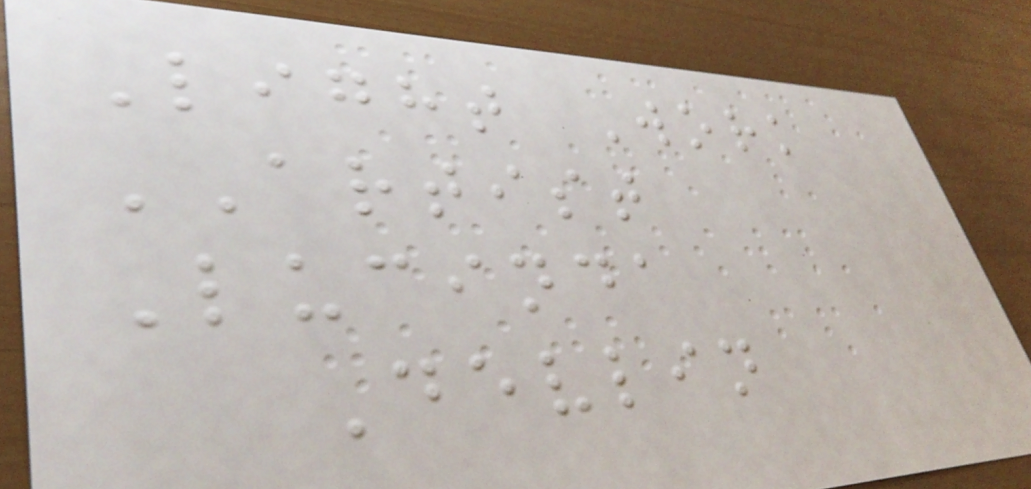Light Work
ARTIST
Lucinda
Devlin
